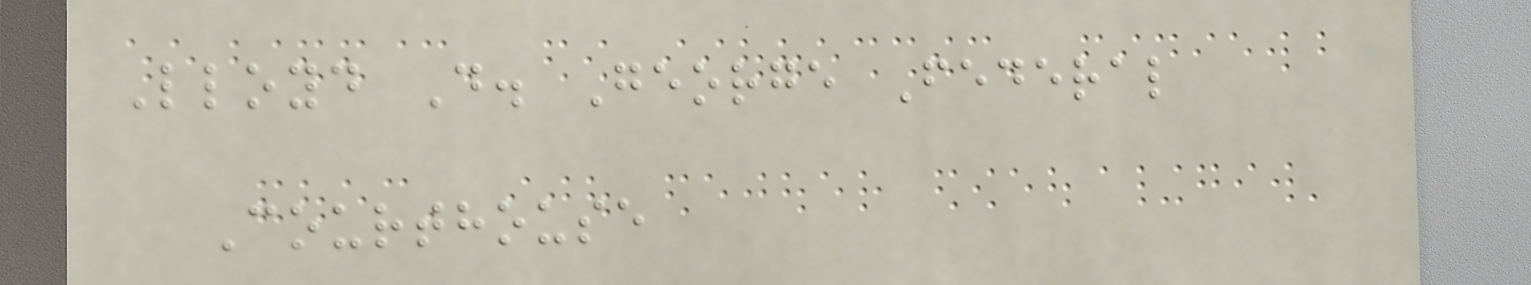Lloyd D. George Federal
Courthouse
